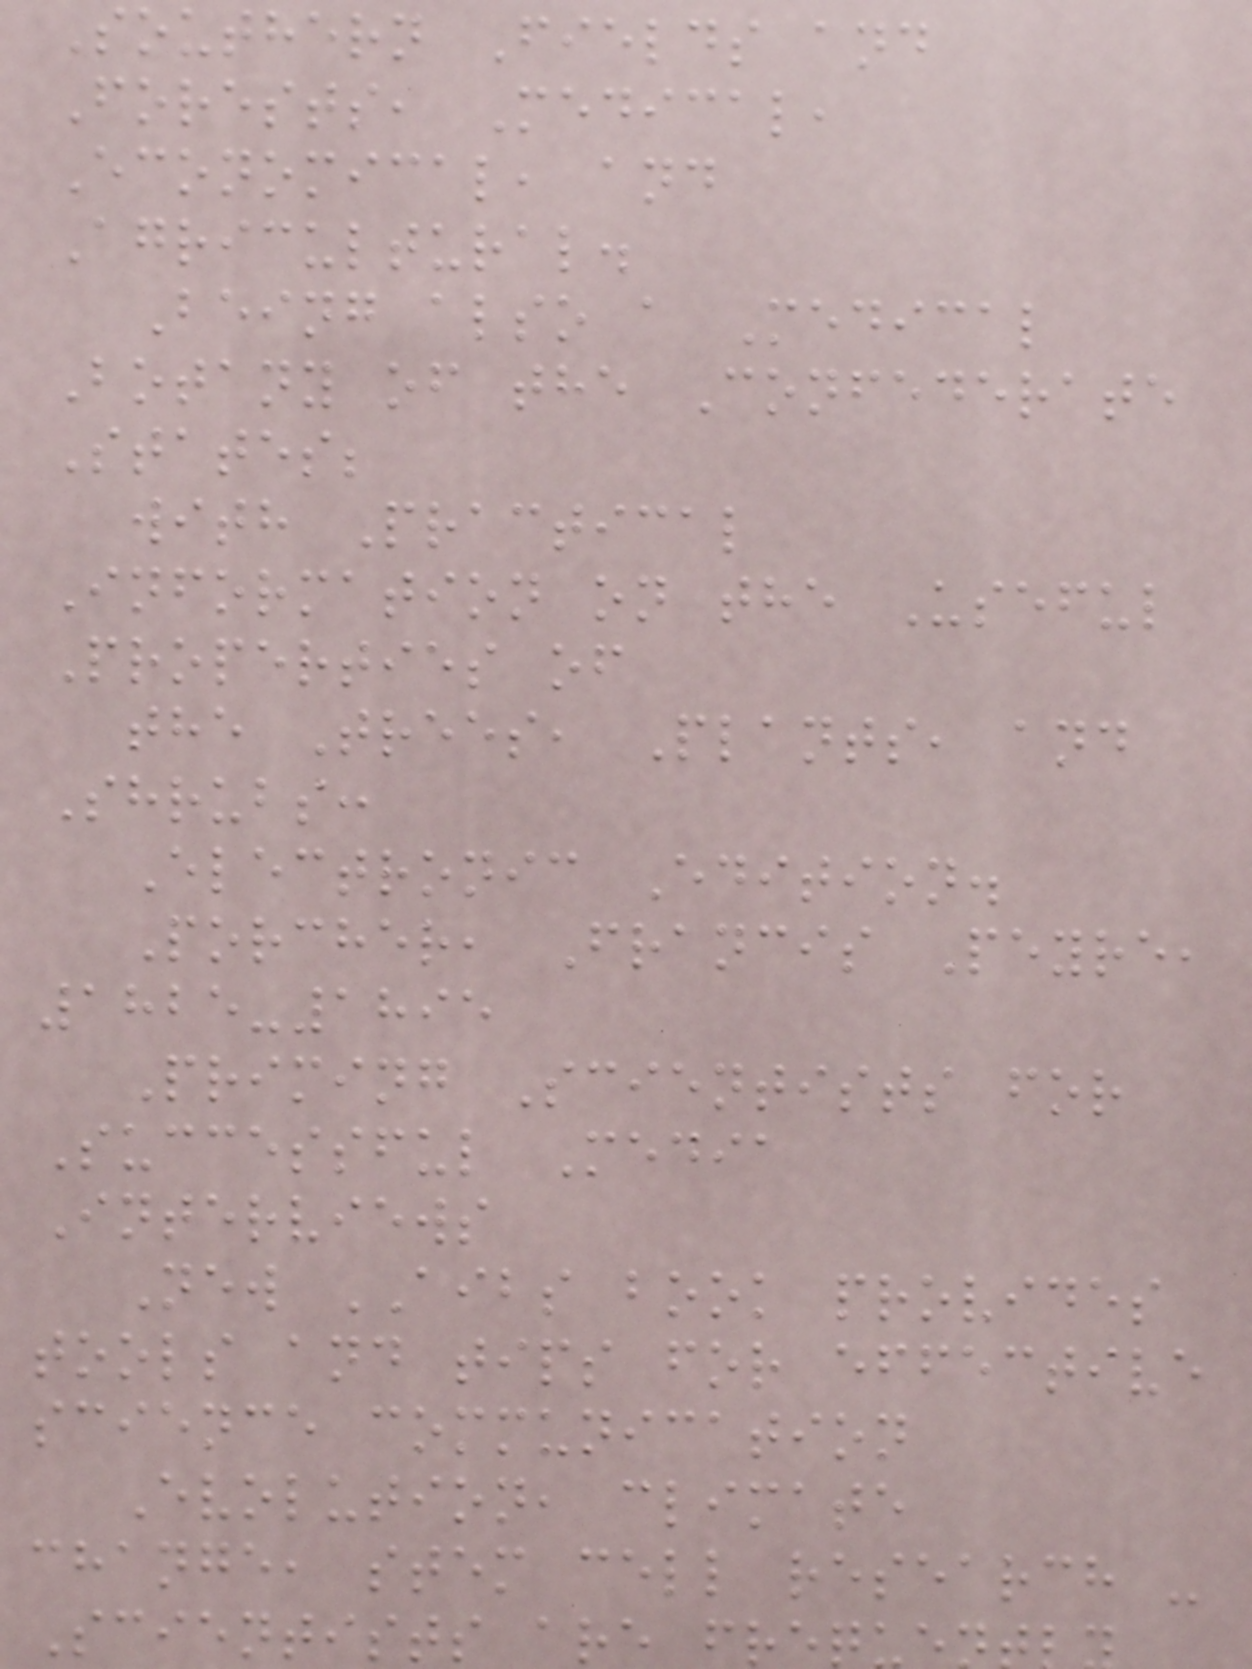Southern Fields and
Forests, Medical,
Economical, and
Agricultural.
Being also a Medical
Botany of the Confederate
States;
with Practical
Information on the Useful
Properties of
the Trees, Plants, and
Shrubs:
Electronic Edition.
Porcher, Francis Peyre,
1825-1895
Priming Scientists for
Successful Media
Interviews
New AIBS book provides
tools and tips for effective
science communication
Evolution, climate
change, stem cell research -
Scientists are fr
